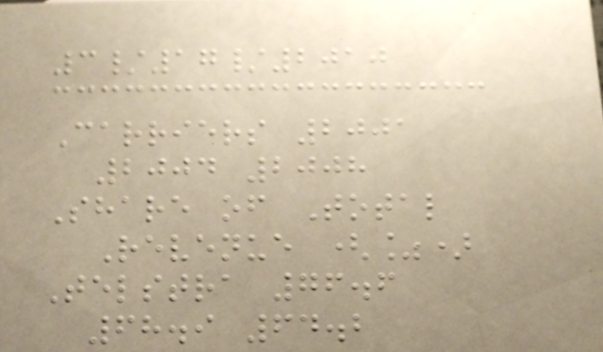3/17/2010
Carriers 2001
2004 2008
Share of Total
Revenue (%)
Telstra 76.6
68.9 64.2
